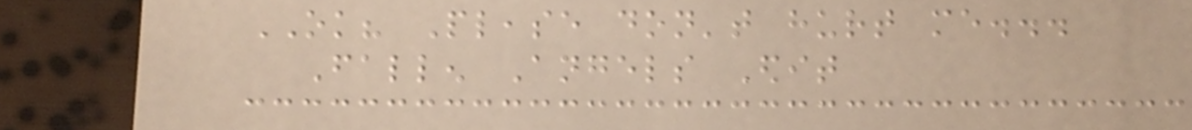OK? Please don't hurt me...
Fallen Angels Edit
